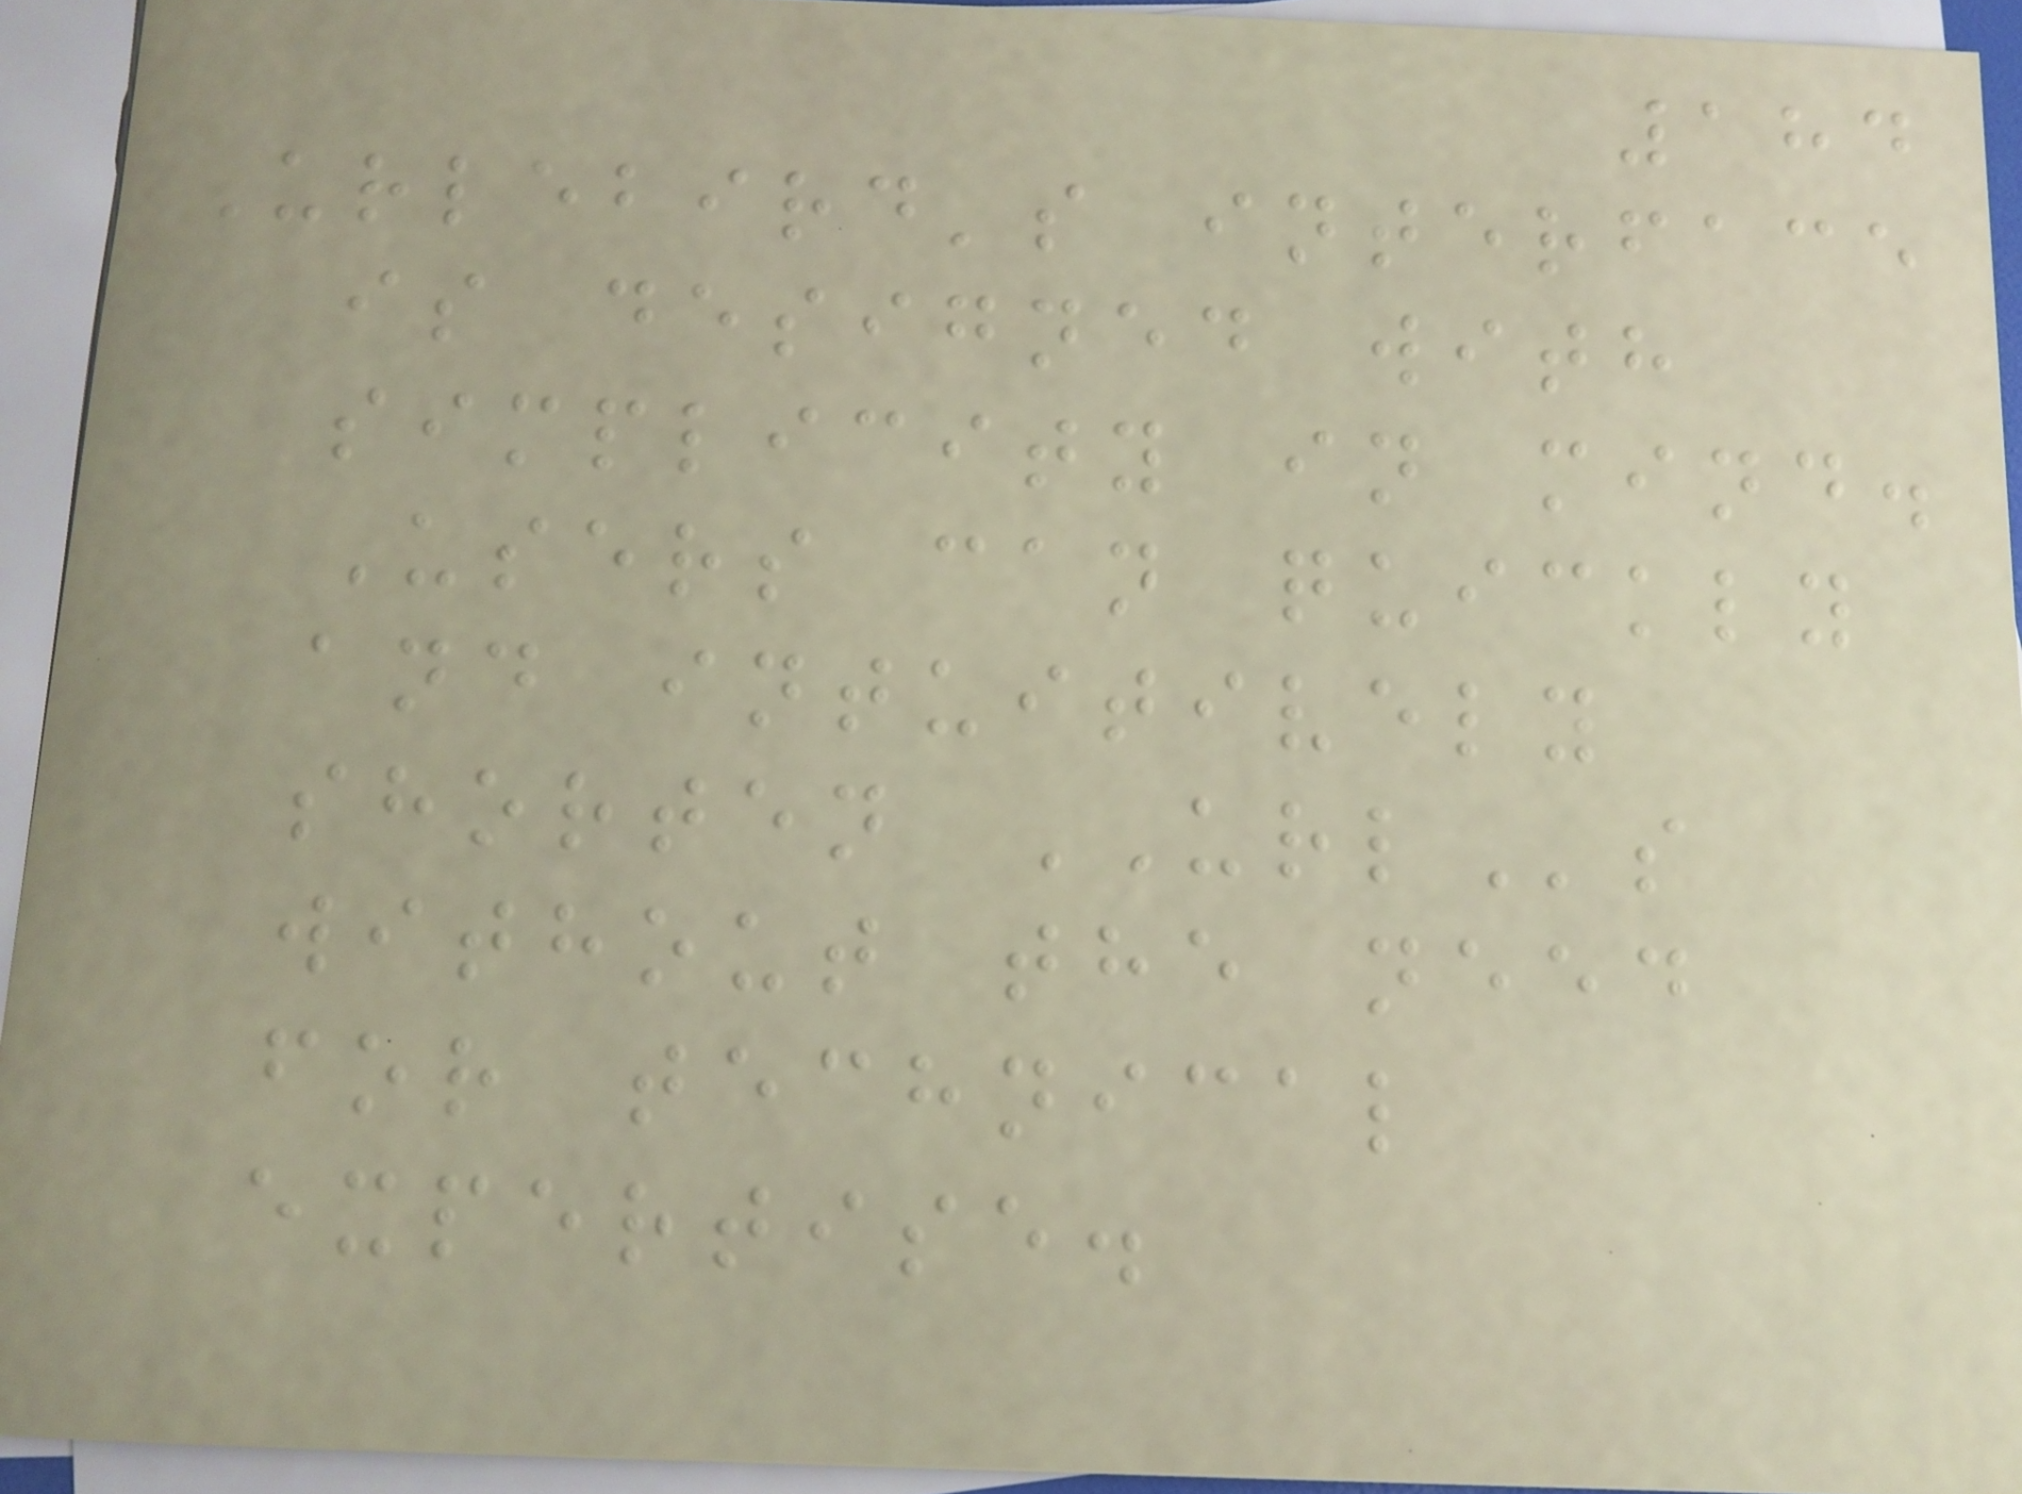184
Urlebird's interface
is designed with
simplicity in mind.
Users can quickly
and intuitively
shorten URLs
without the need
for technical
expertise.
